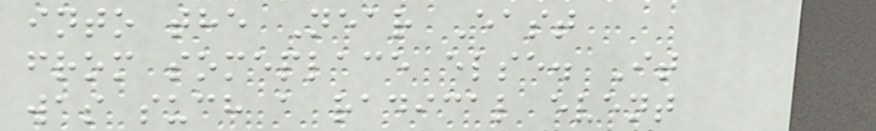into the Near East
from someplace else. It
was such a radical event
